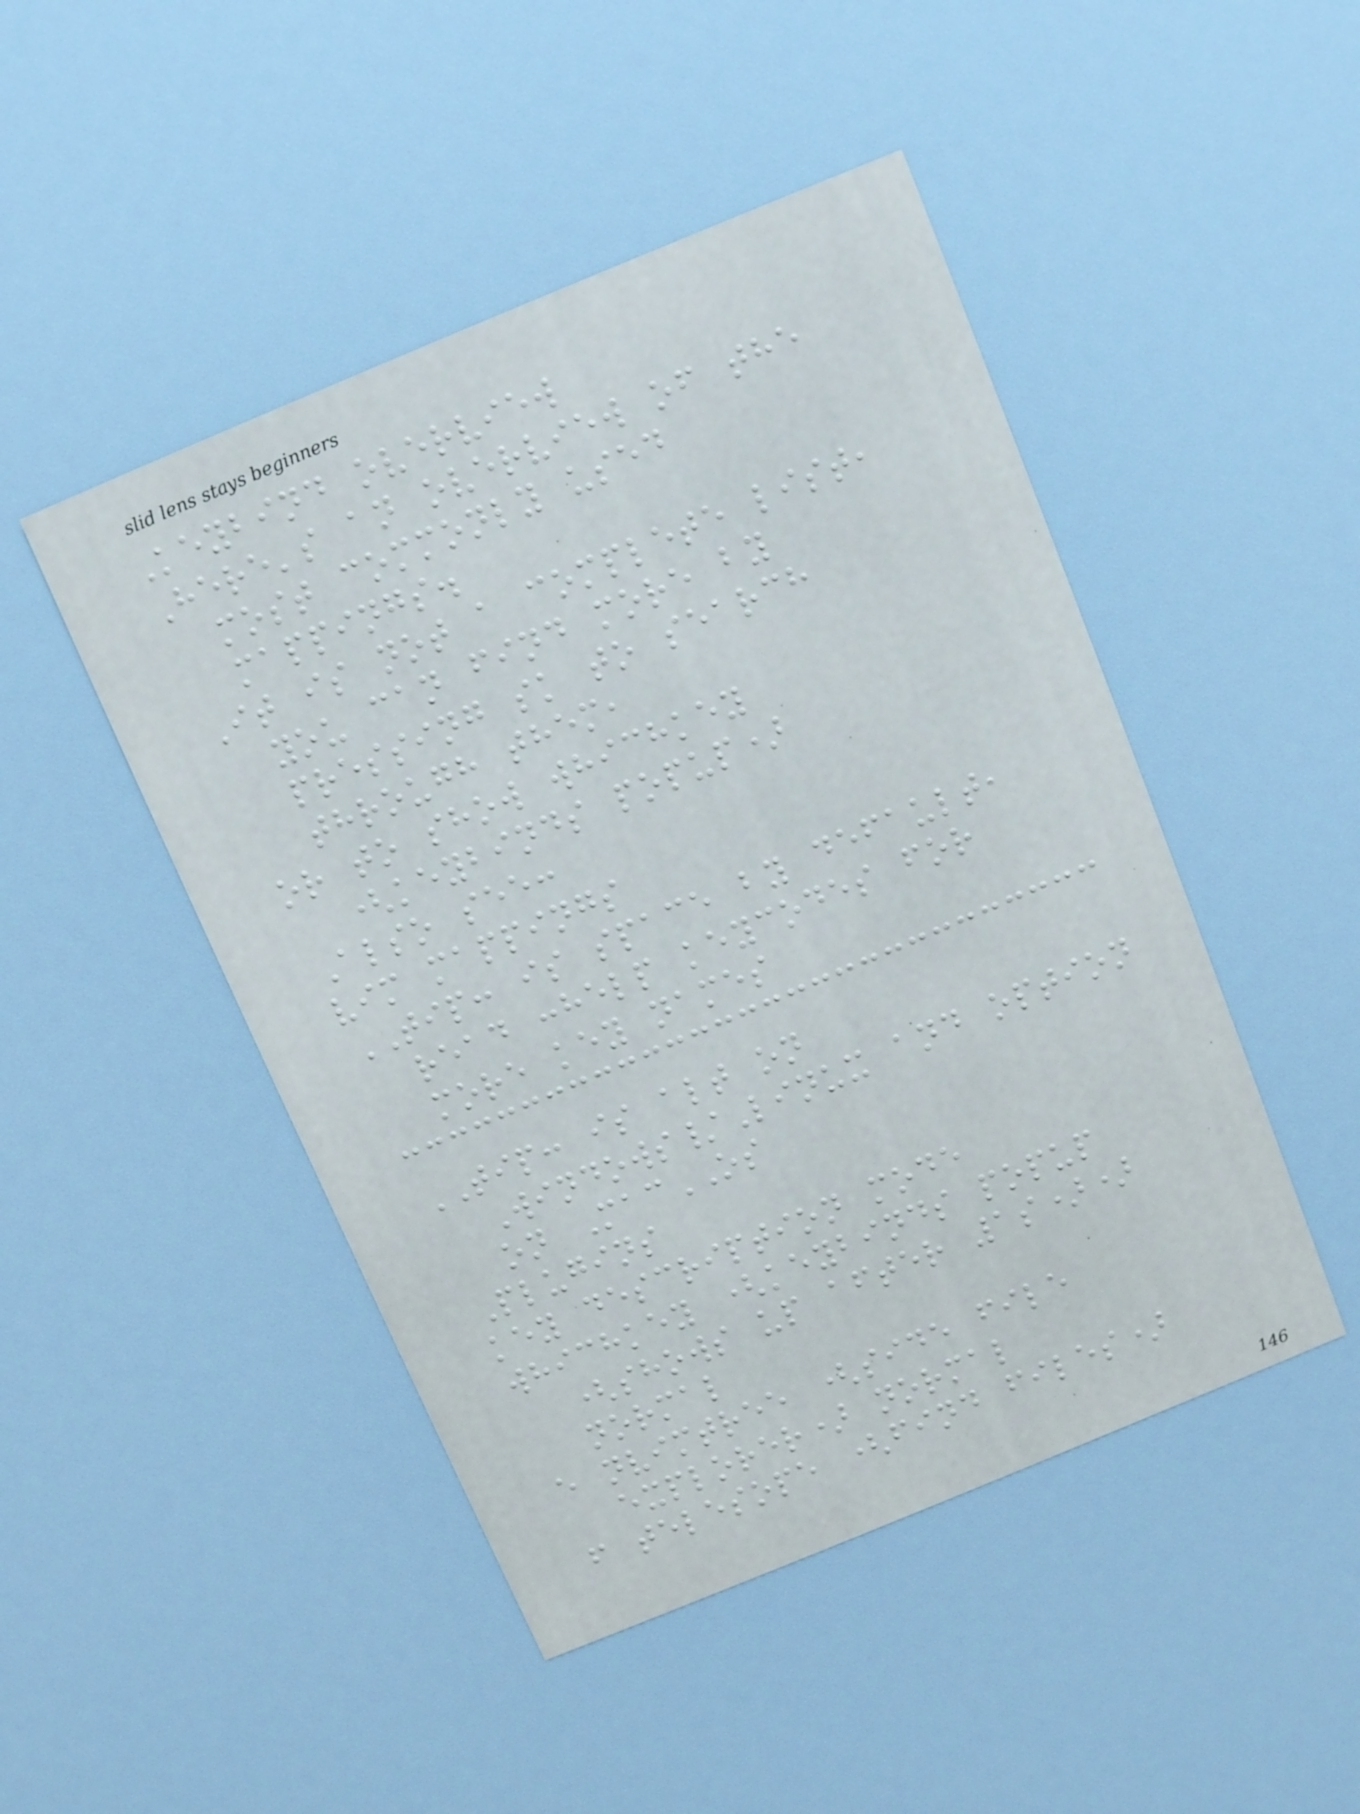Keybind overview
Here's an overview of the
most commonly used
mappings.
It is not a complete list,
you can find more by
pressing sk to search
through them,
or to show whichkey
(keybinds popup)
Also see:
vim mappings
TIP: is space by default,
read :help keycodes for
more key names
TIP: is alt on
Windows/Linux and option
on MacOS
Plugins
key description mode
whichkey (keybinds popup
(shows up after 1s))
normal
e nvimtree (side file
explorer) normal
f telesope (find files)
